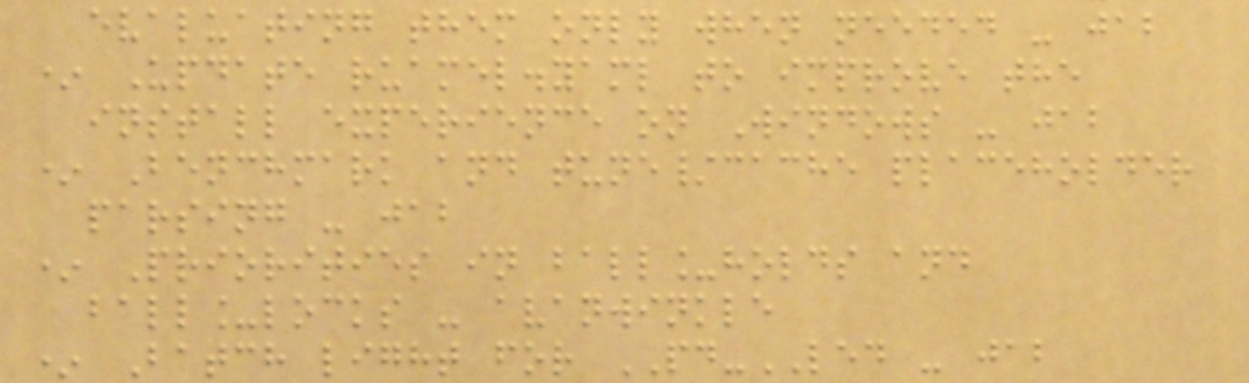evaluating them only when needed - jab
* Update ruamel.yaml to improve the
install experience on Windows - jab
* Benchmark and tune/cache placeholder
parsing - jab
* Priorities in ball_holds and
ball_locks - avanwinkle
* Batch light for PD-LED - jab
